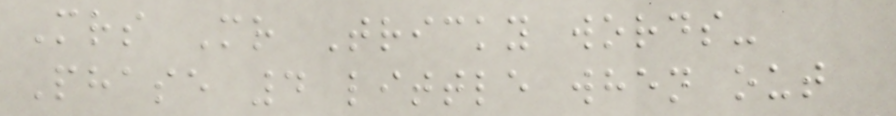Mrs Mr Tricky words-
Phase 4 little when out
